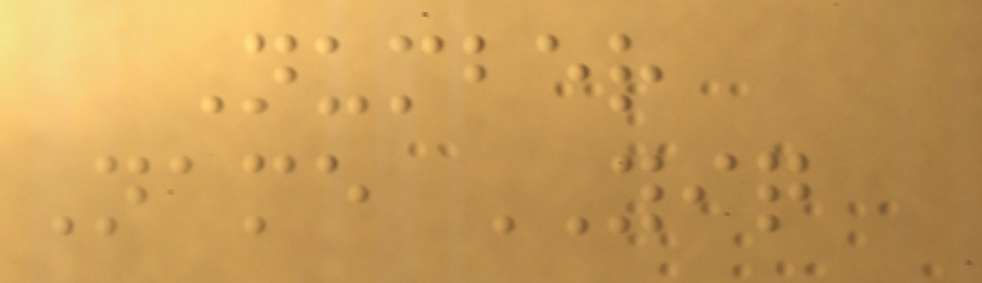Number
Name YIQ
